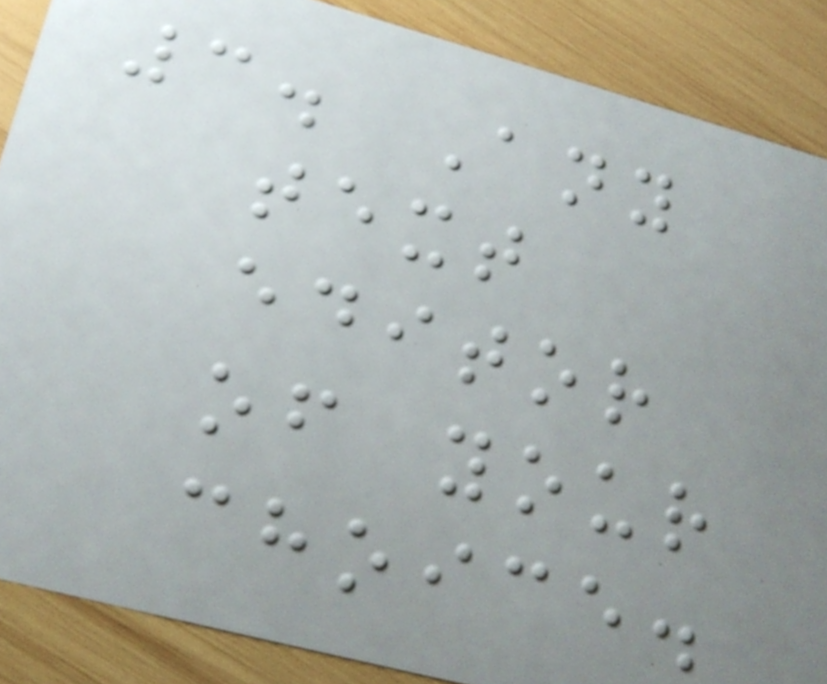3. Any
text
editor
of your
choice.
